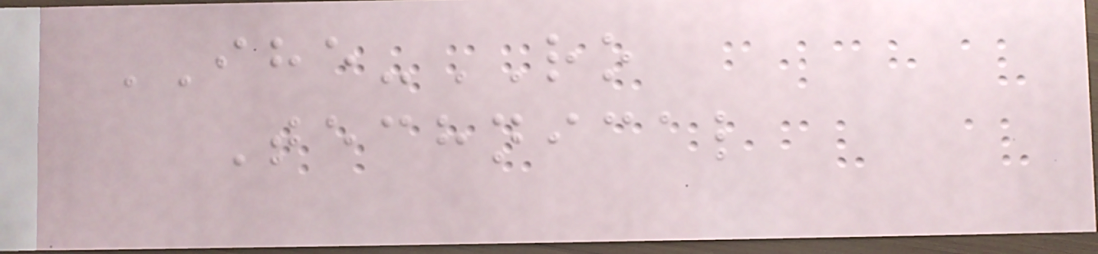IHE-RO
Technical
